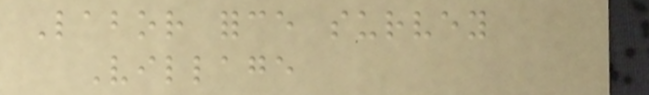Labor force survey
Village
